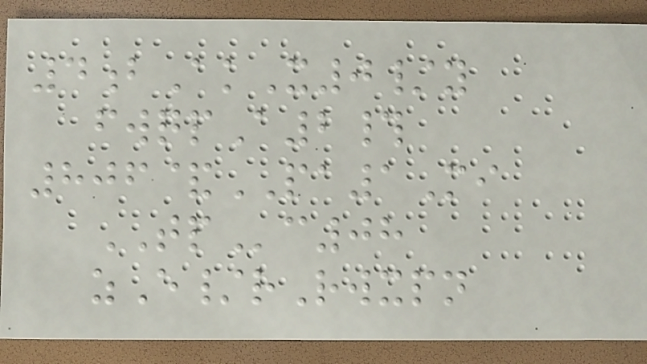4bAkX0/y
fwqpA2#
806&PA1Mi
TPc08
zE/rRwxpn
